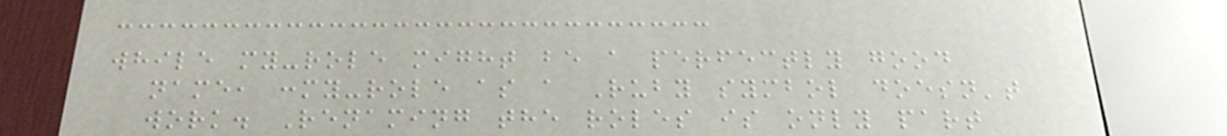while my-role might be a perfectly good
name, :my-role as a Ruby symbol doesn't
work. Renaming the roles is only part
